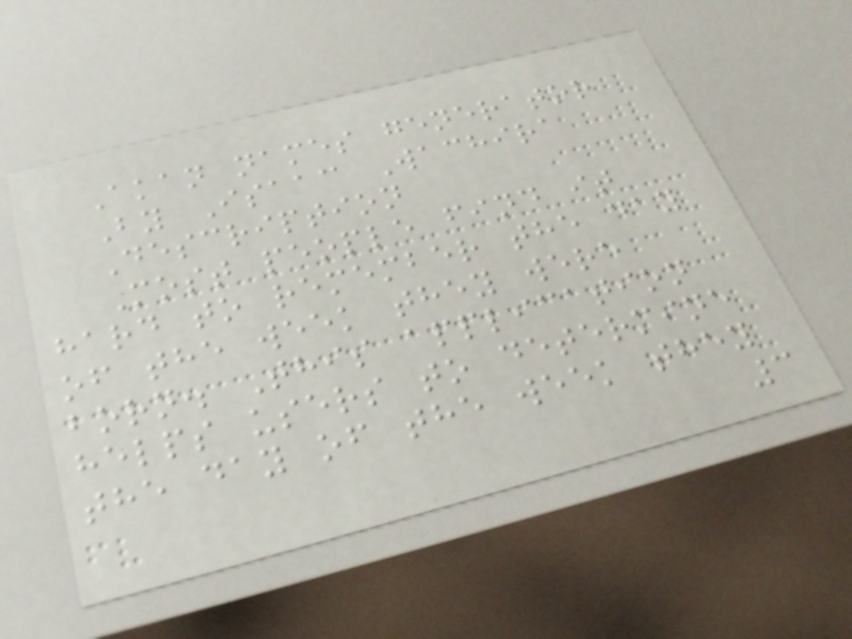Akan names generator
By Isaac Wachira
Description
Most people find it
hard to remember the day
of the week they were
born. This application
helps users to determine
the day of the week they
3
